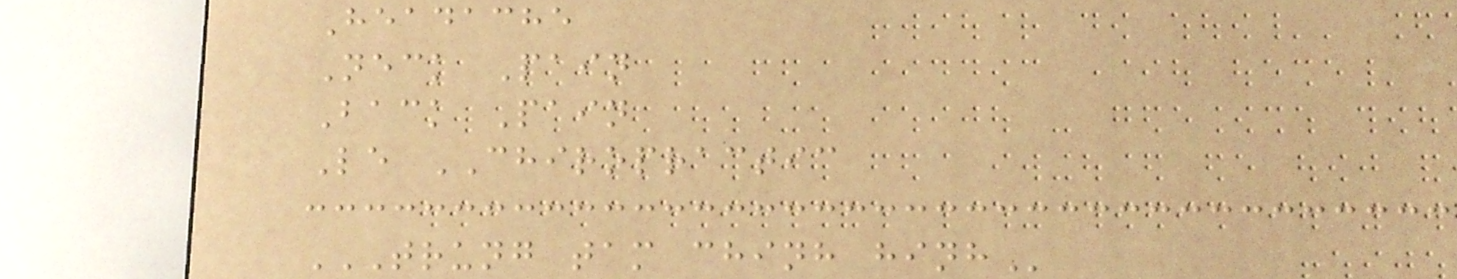Headache
Neck Pain
Back Pain
Le CHIROPRACTIC
TRUNG TAM CHINH HINH
